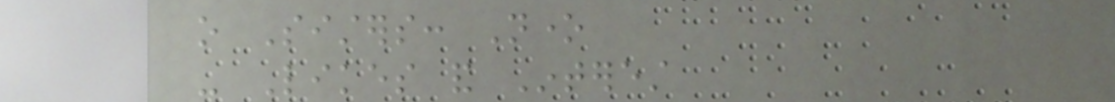o Sisters: None
- Likes and Interest
